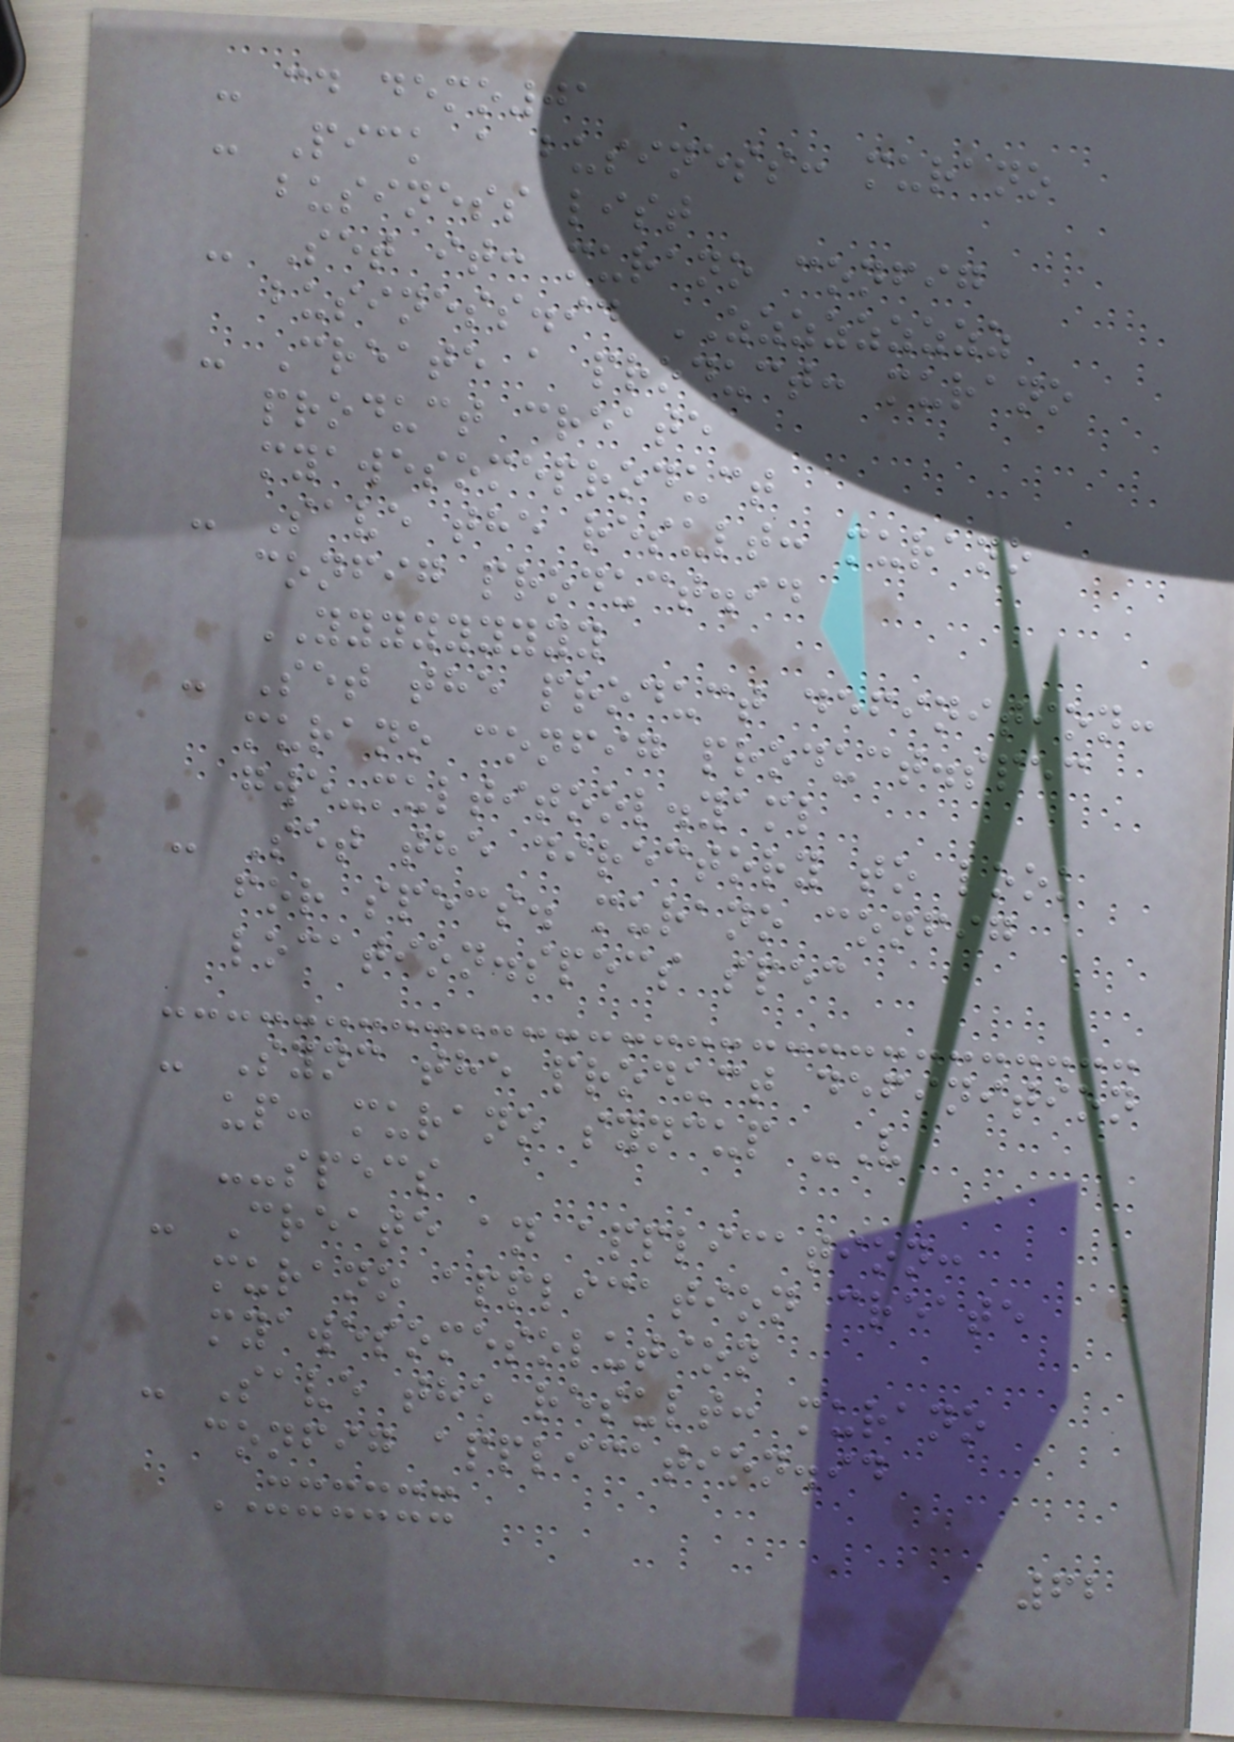- cd demo01
- Pick a business: murano
business list
- Set it: murano config
business.id ZZZZZZZZZ
- Create a product: murano
product create
myawesomeproduct
- Save the result: murano
config product.id
YYYYYYYYY
- Set the product definition:
murano config product.spec
gwe-multitool.yaml
- Set the directory to look
for specs. murano config
location.specs spec
- Sync the product definition
up: murano syncup -V
--specs
- Create an application:
murano application create
myawesomesolution
- Save the result: murano
config application.id
XXXXXX
62
